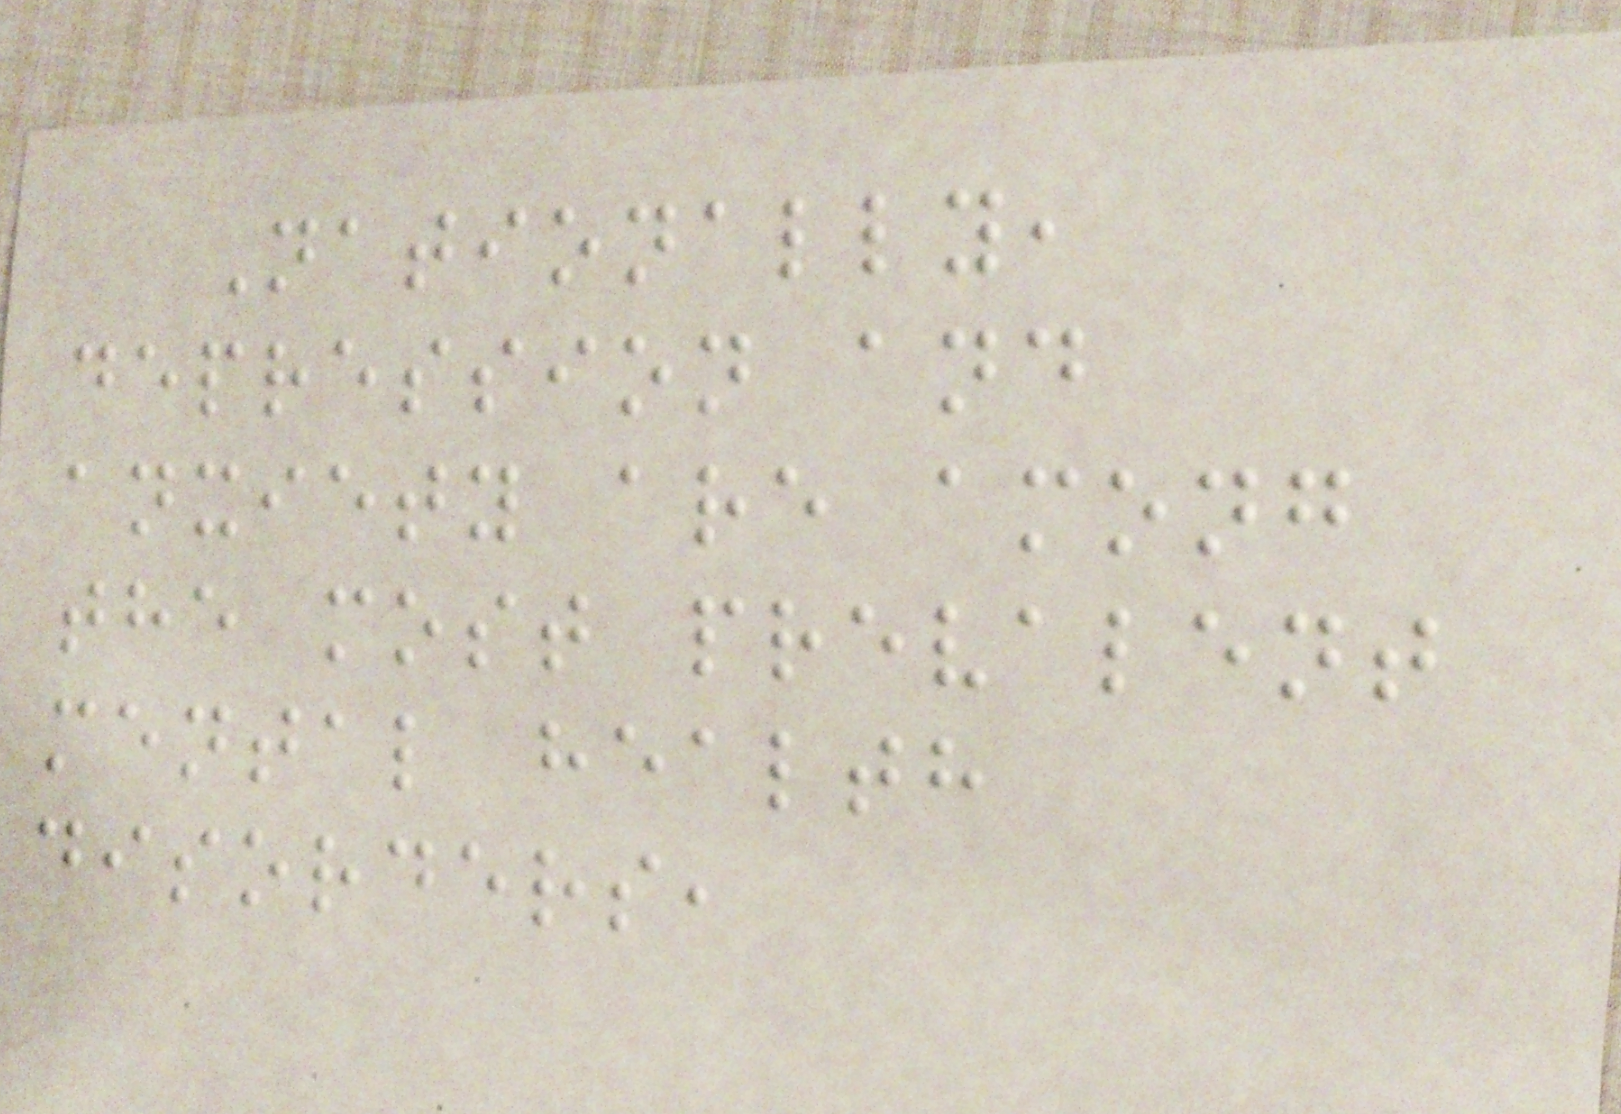Nationally,
depression and
anxiety are among
the most prevalent
mental health
disorders,
